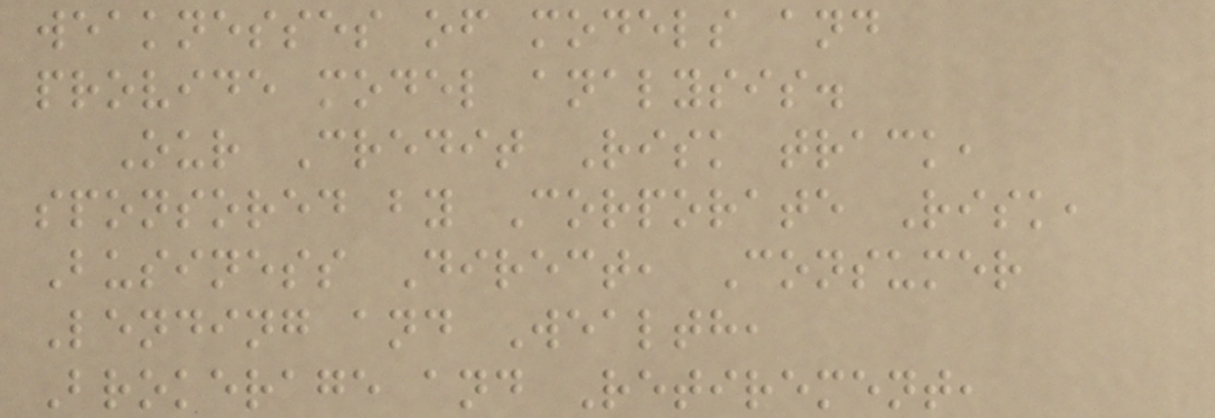weaknesses of models and
provide model analysis.
Our Credit Risk track,
sponsored by Corporate Risk,
Business Direct, Consumer
Lending and Wealth,
Brokerage and Retirement,
